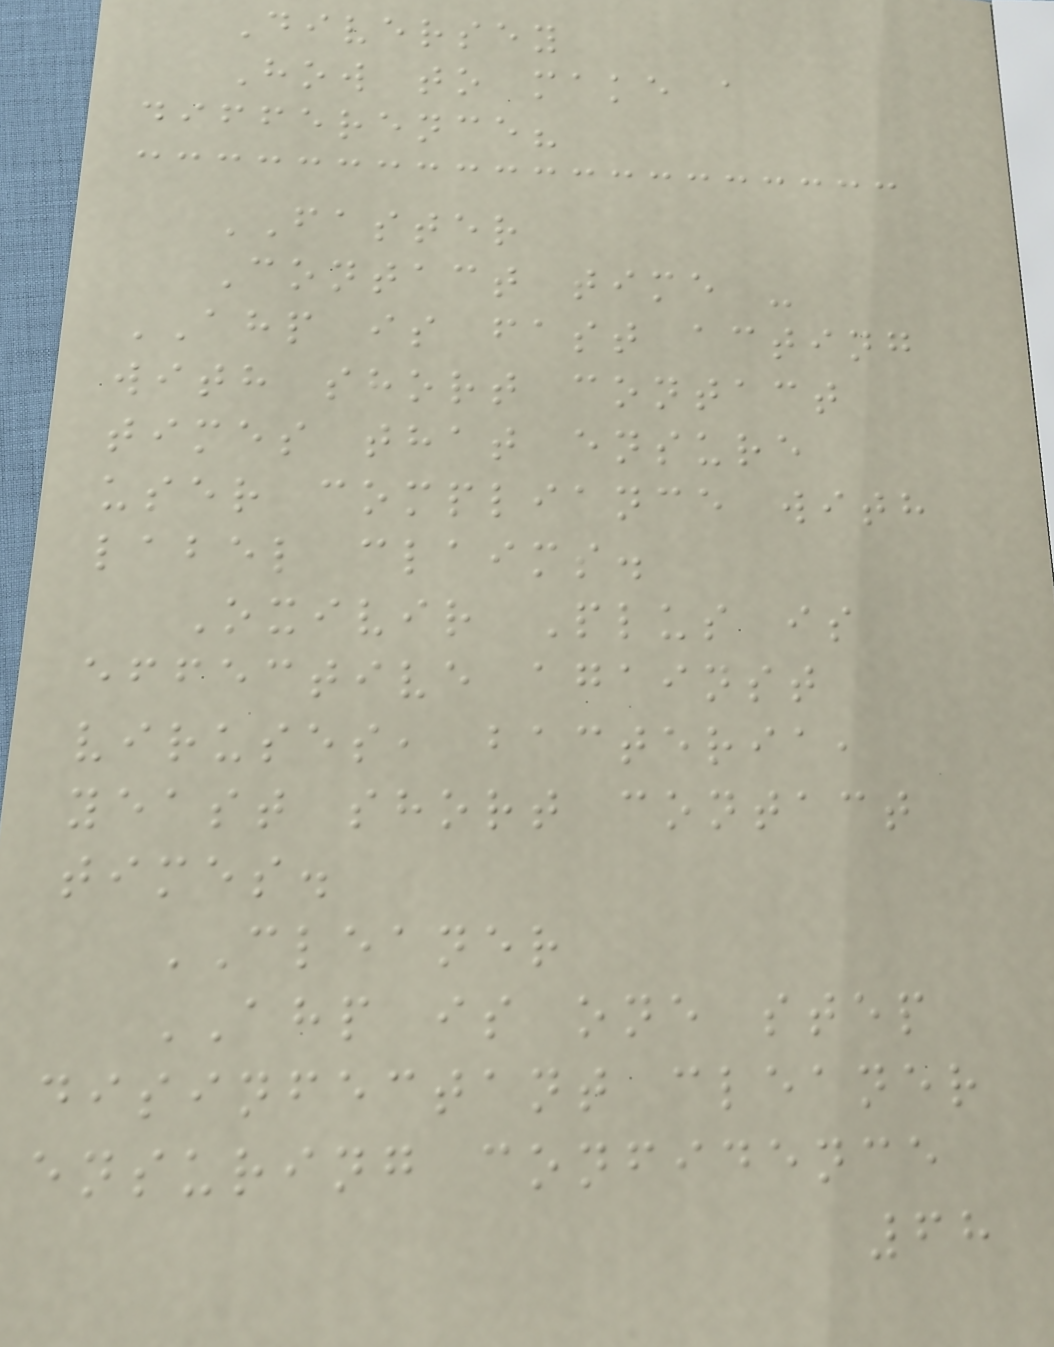Diversey
How to make a
difference?
FASTER
Contact time -
AHP is fast acting
with short contact
times that ensure
user compliance with
label claims.
Oxivir Plus is
effective against
viruses, bacteria,
yeast short contact
times.
CLEANER
AHP is one step
disinfectant cleaner
ensuring confidence
68
